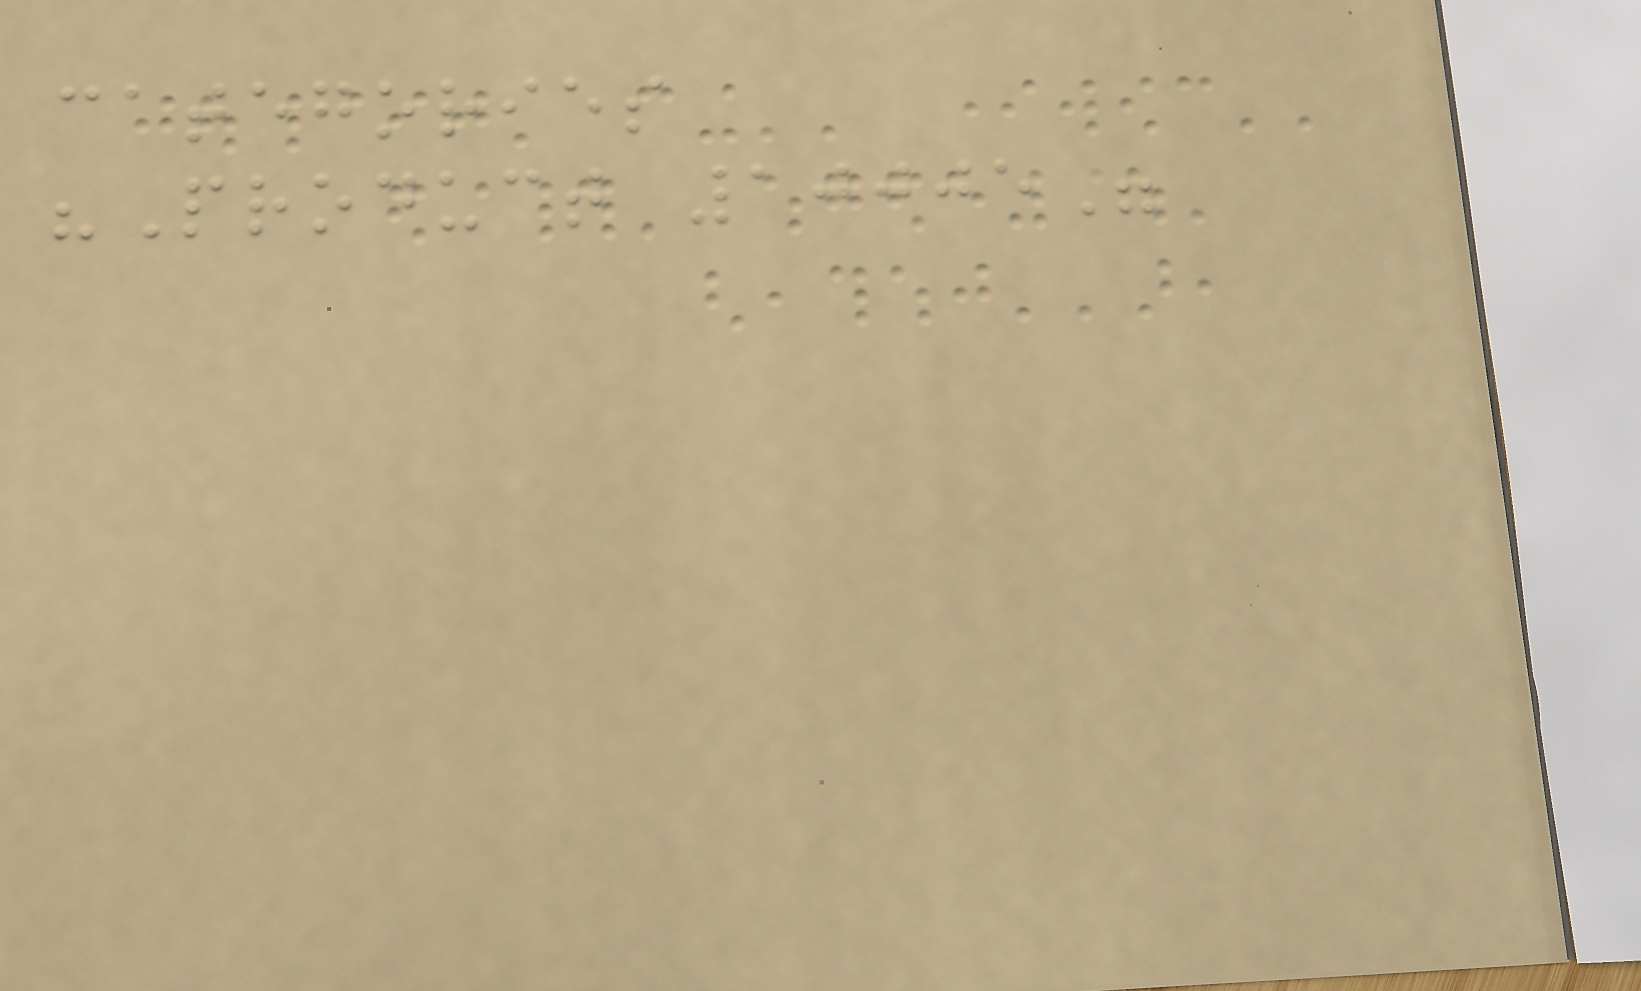categories
"Product 10005"
